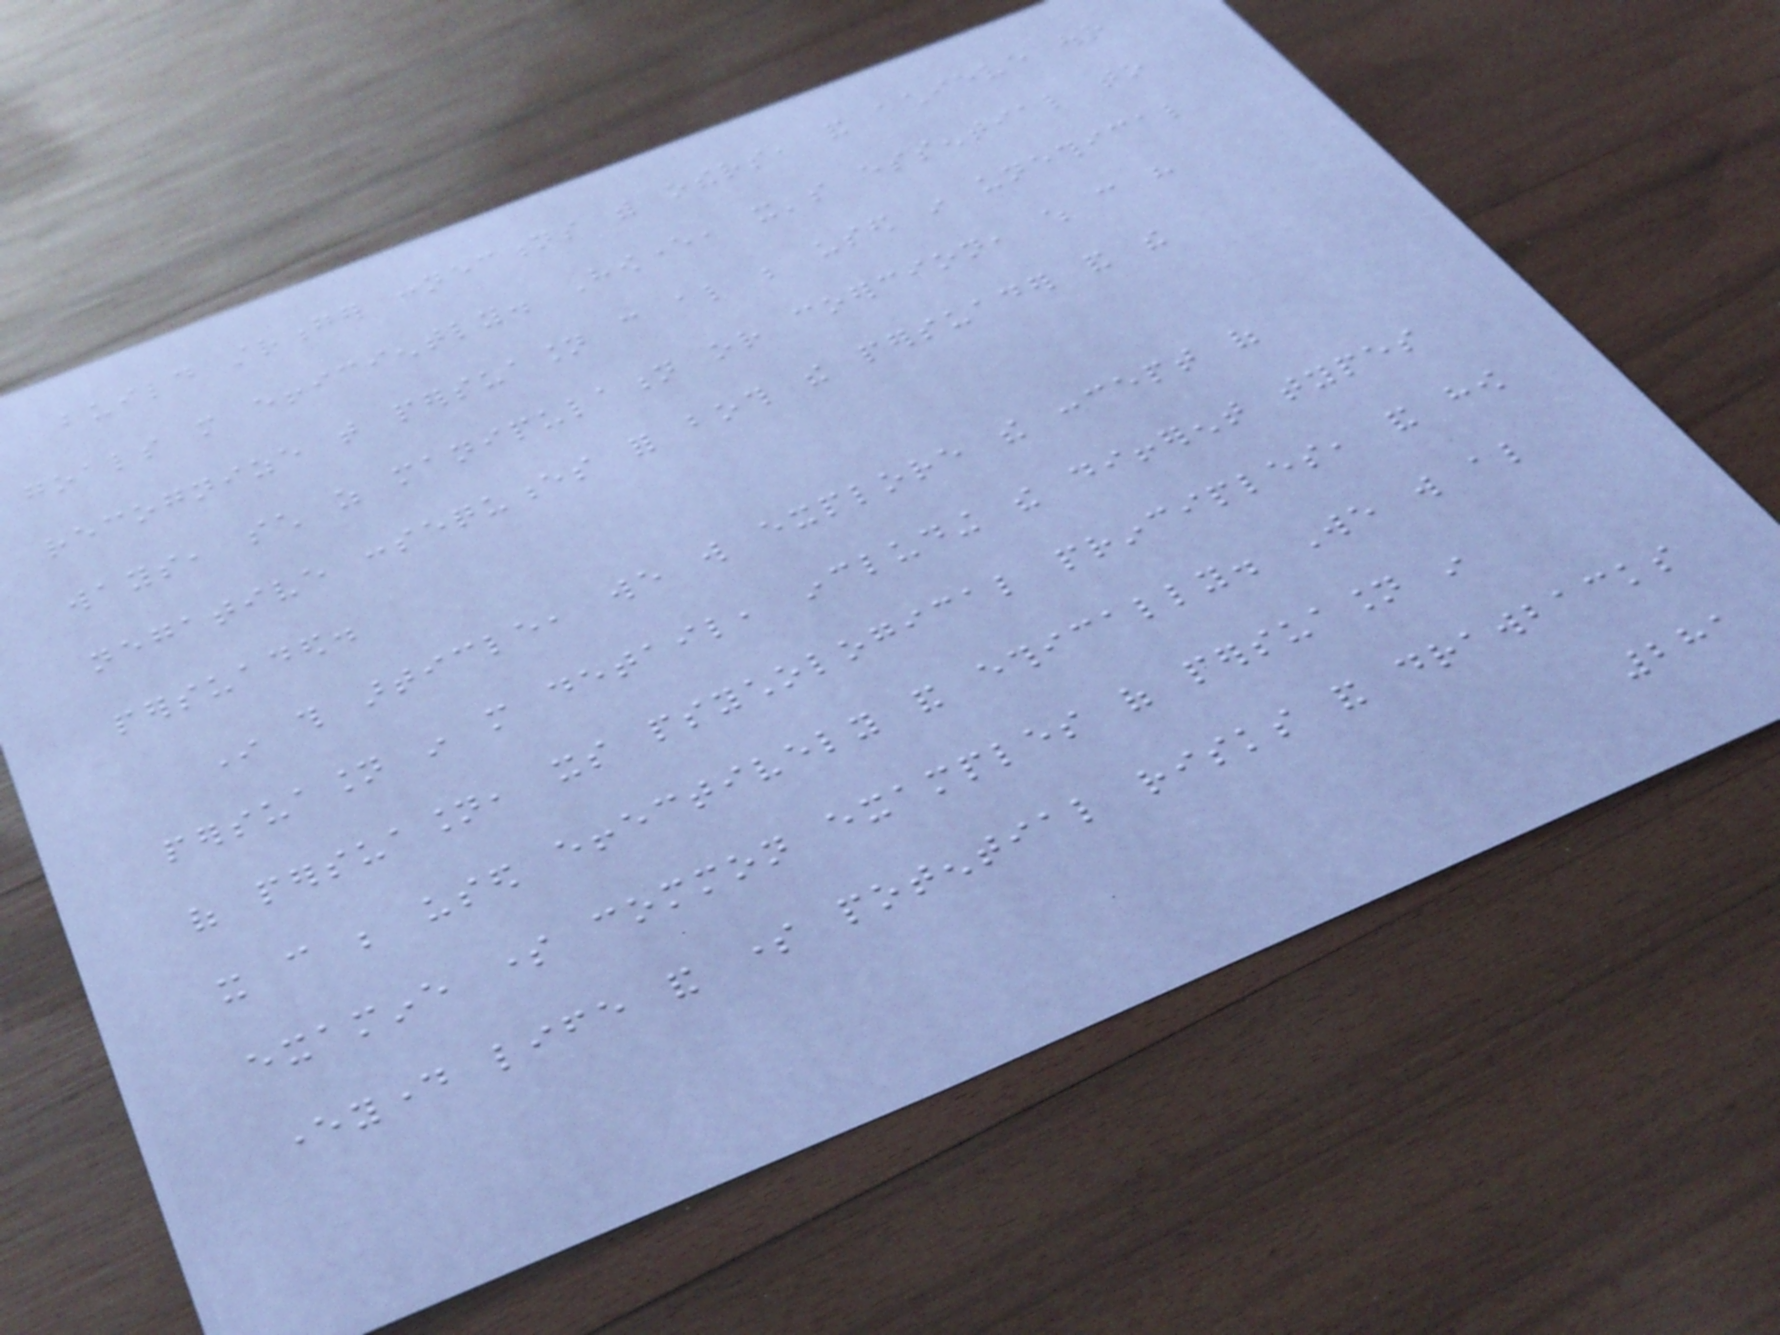build stronger connections with others, and achieve our
goals more efficiently. However, it's essential to
recognize that persuasion can also be used in unethical
ways, such as manipulation or coercion, which can have
negative consequences for both the persuader and the
persuaded.
In this article, we will explore the concept of
persuasion in more detail, including the different types
of persuasion, its psychological principles, and how
it can be used effectively and ethically. We will also
examine some common examples of persuasion in
everyday life and some potential risks and drawbacks
281
